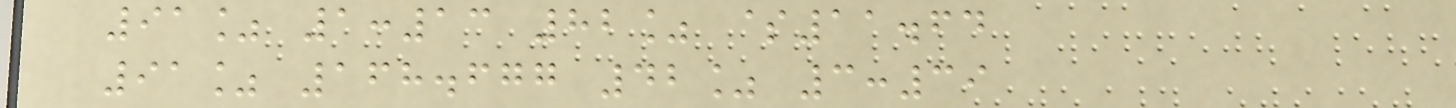91% 1:13 82% $11.64
91% 168.677 42% 3:39
